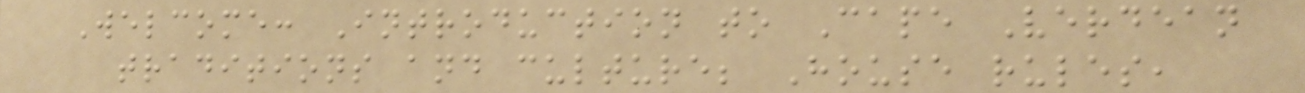Welcome: Introduction to Cape Verdean
traditions and culture; House rules,
